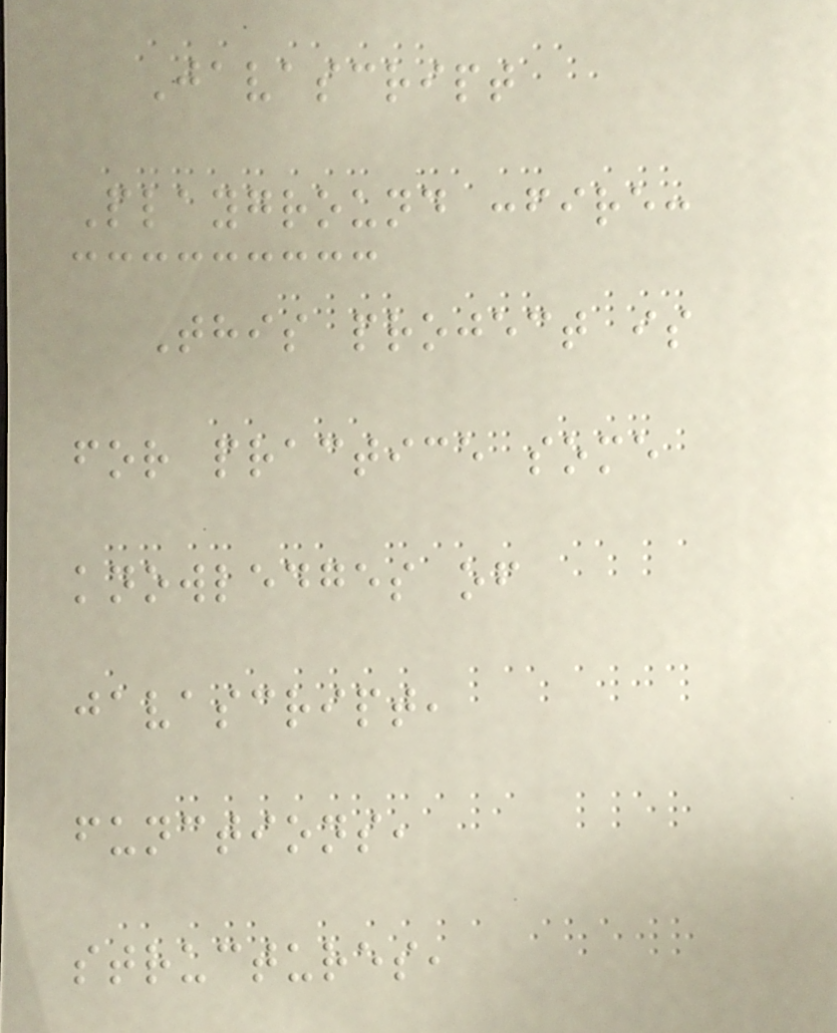Javascript
Playground :fire:
This project is
for practice some
knowledges of
javascript,
functions,
structures,
